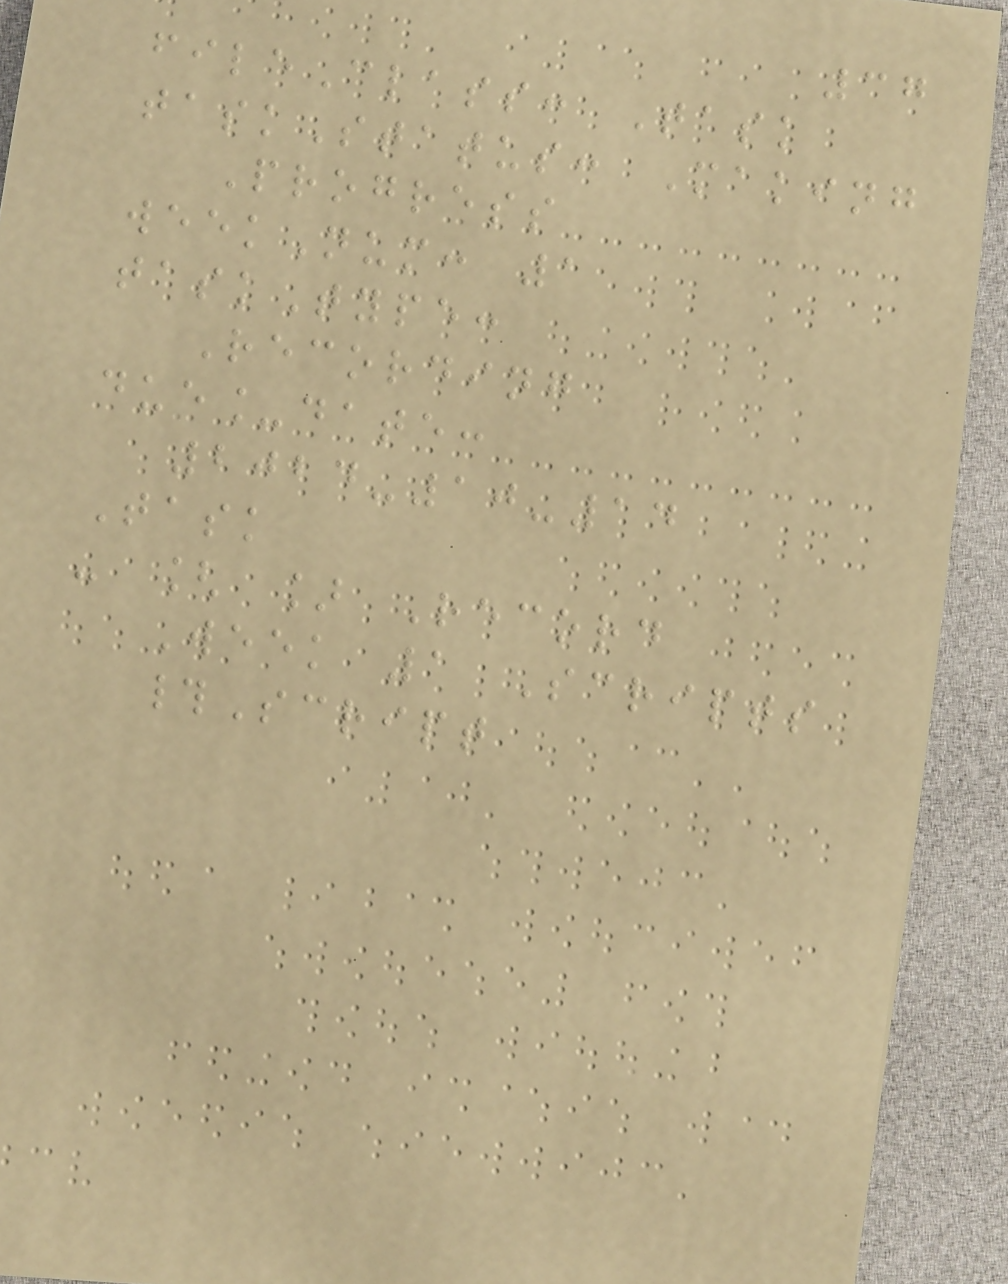37
fileClass: Task
taskStatus: Making
Progress
weekNum: 1
taskType:
Recording
due_date:
2024-10-14
Task
- [ ] Record
Week 1 Scripts
#Script
